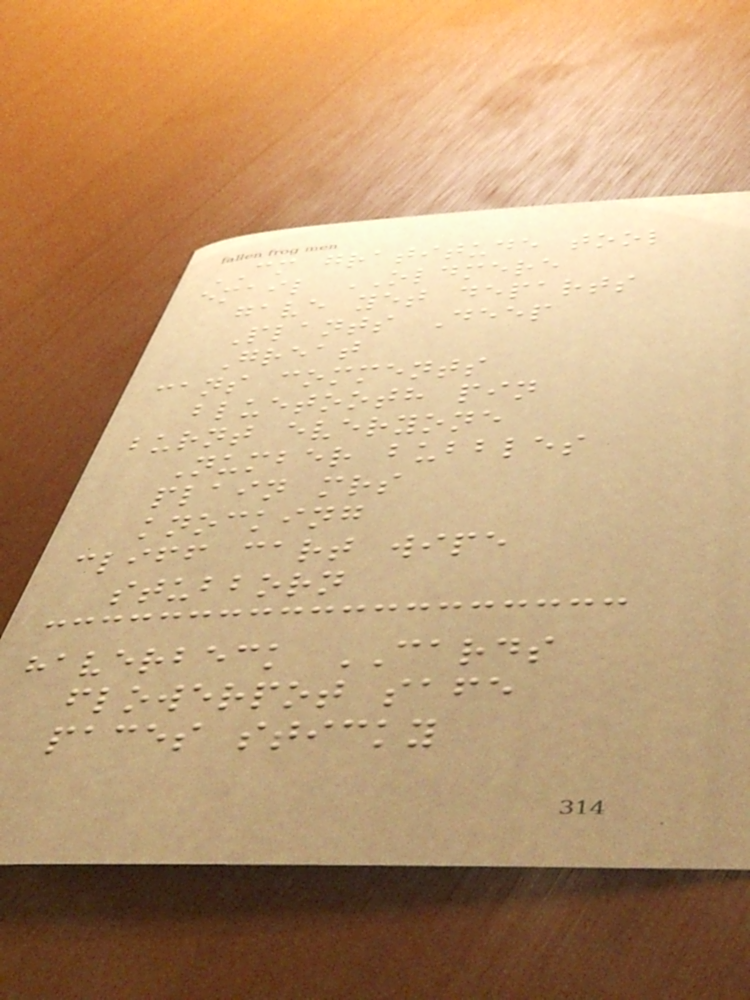CM gratitude tool
email OLDMERE
gave yet departs
Plants Deep
Great
cans comments
bluetooth pin
burnt everyone
Number bubbles
plain mrs
knocking
cliff cart wipe
stubborn
haverbeck CARDS
flowerpot safe
paces sticky
